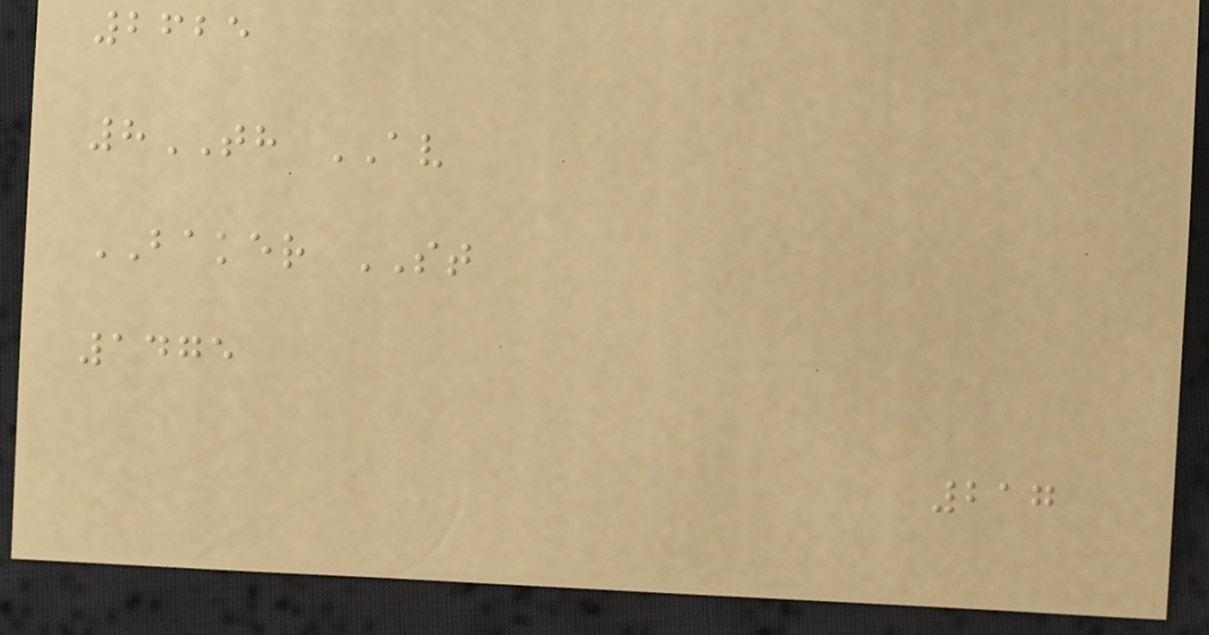2625
8TH AV
BAKER ST
1475
217
